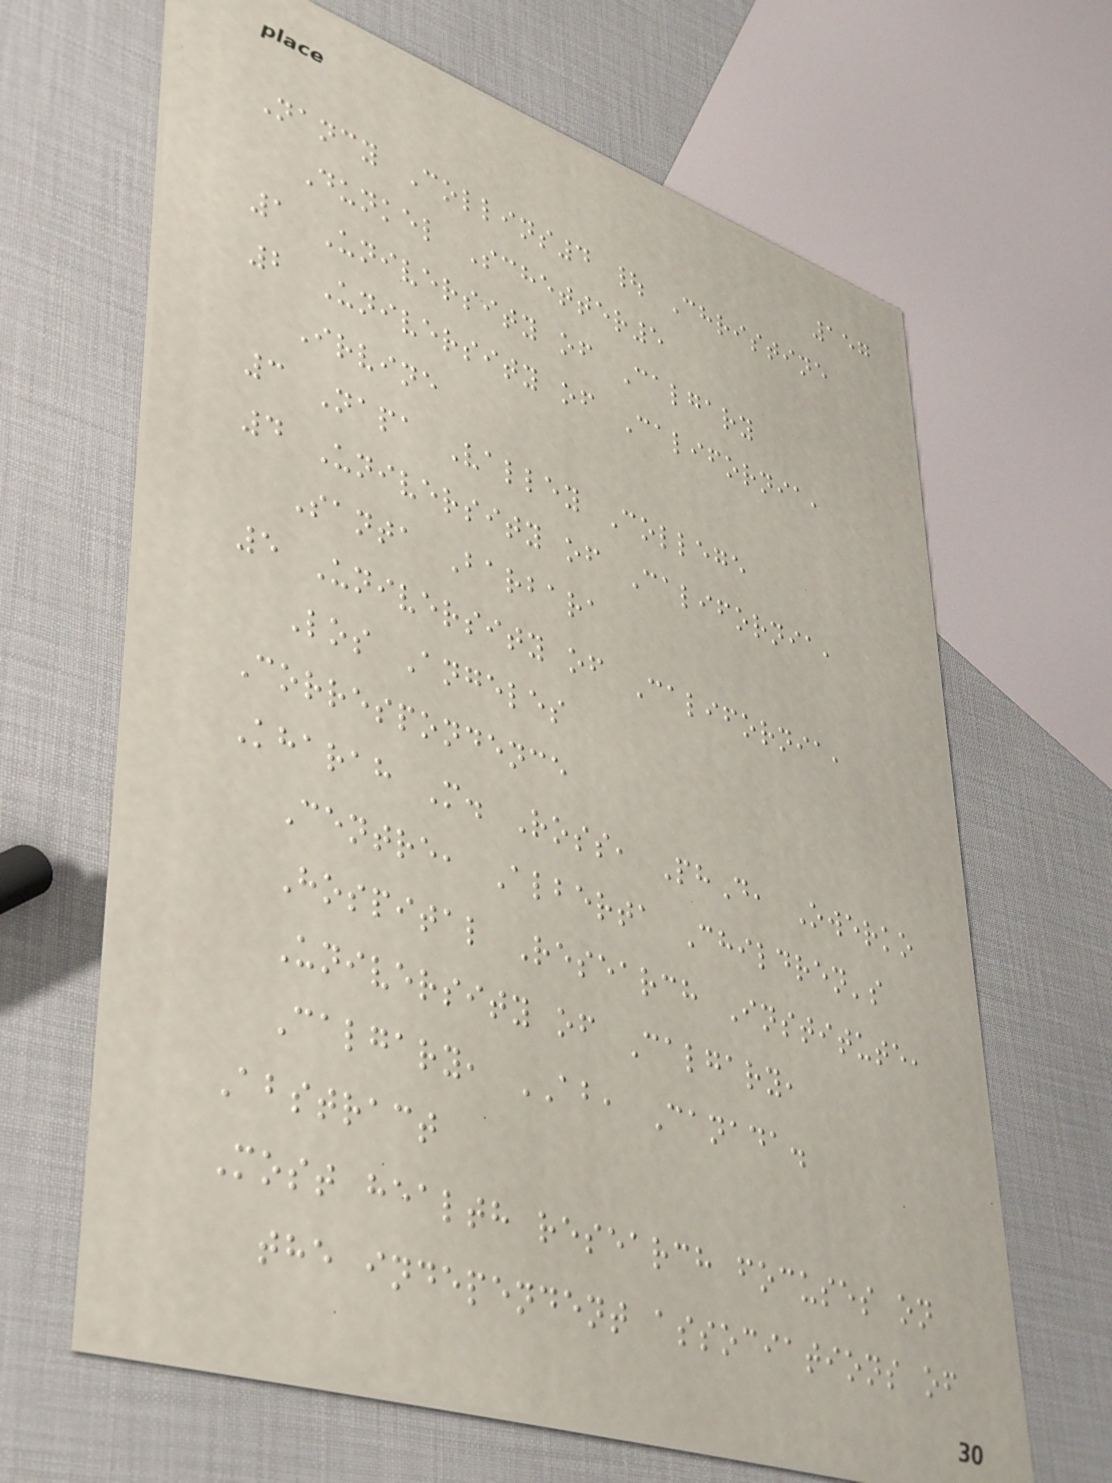157
Nancy Collins4 | Christine
Dunkel Schetter5
1 University of Calgary
2 University of California,
Irvine
3 Napa Valley College
4 University of California,
Santa Barbara
5 University of California,
Los Angeles
Correspondence
Kharah M. Ross, PhD, Owerko
Centre, Alberta Children's
Hospital Research Institute,
University of Calgary,
Calgary, AB, Canada.
Abstract
Most health research focuses on
the independent associations of
